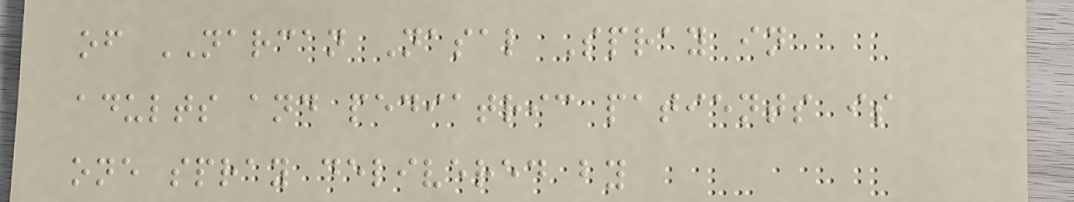of NARCAN Nasal Spray in
adults and pediatric patients is
one spray delivered by
